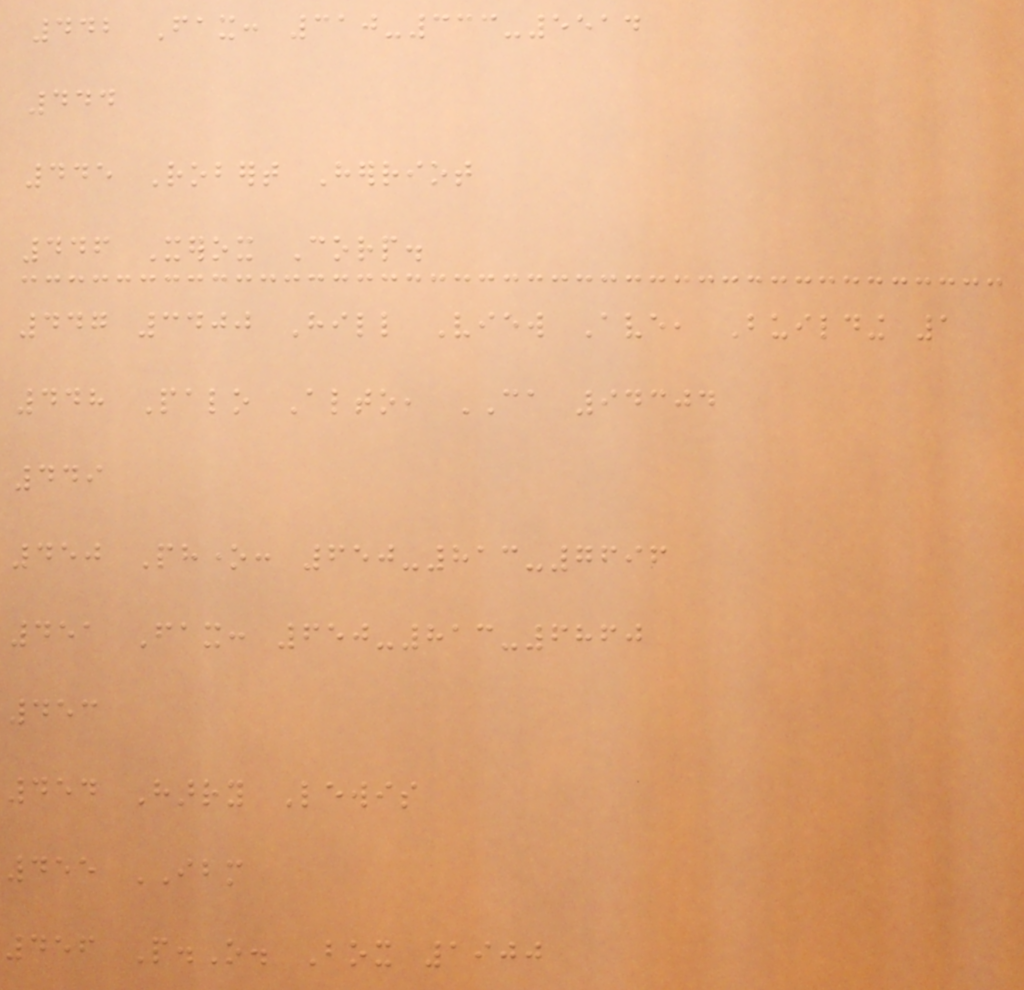442 Fax: 310-333-5514
444
445 Robert Herriot
446 Xerox Corp.
447 3400 Hill View Ave, Building 1
448 Palo Alto, CA 94304
449
450 Phone: 650-813-7696
451 Fax: 650-813-6860
453
454 Harry Lewis
455 IBM
456 P.O. Box 1900
